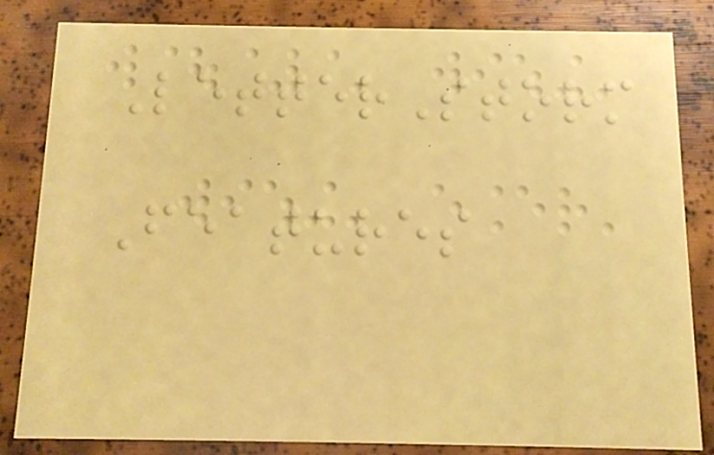LetterStorm
Features
